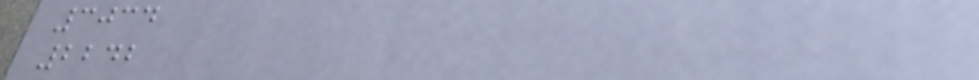3034
2242
